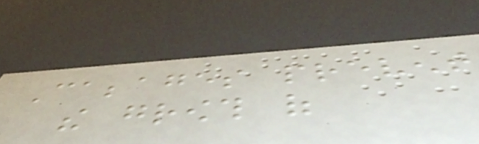Cabbages prevent
the growth of
